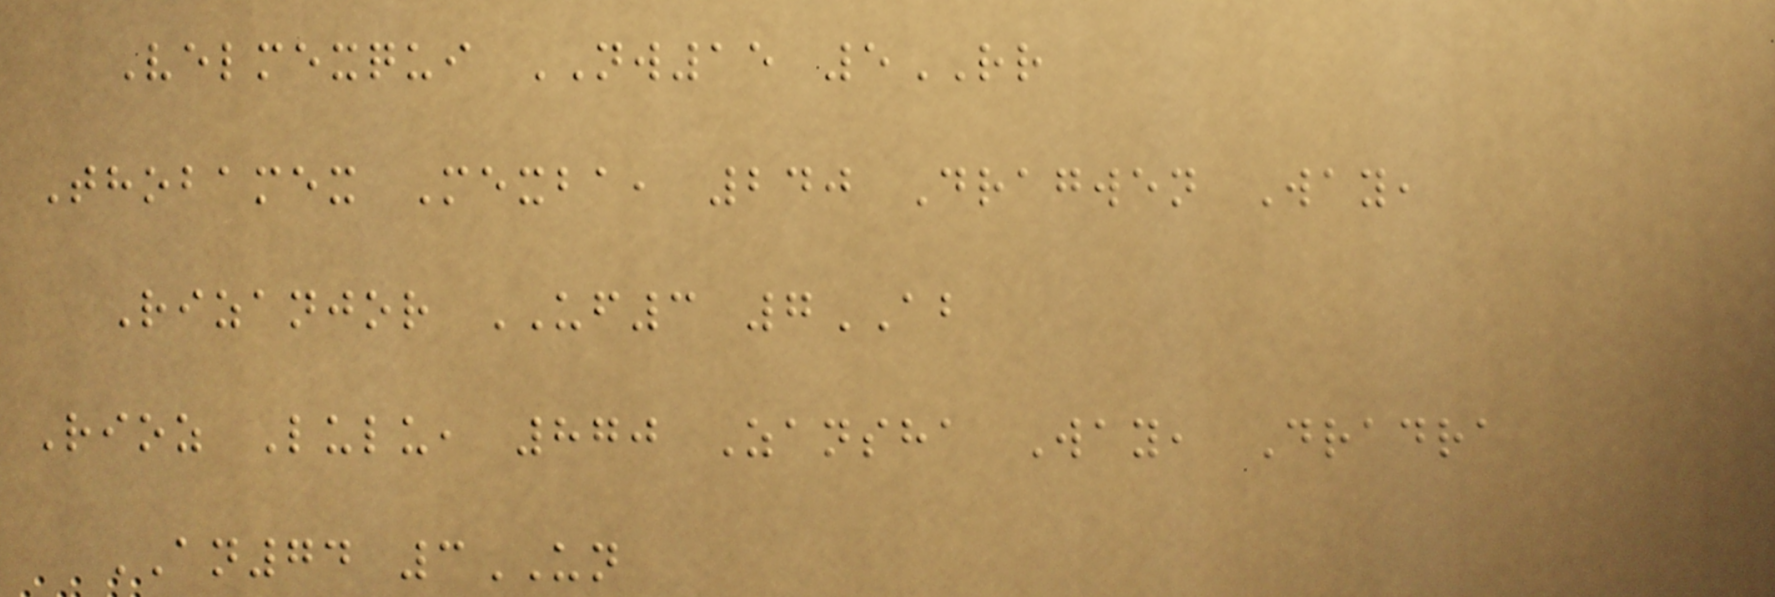Velmexqui NW15 5RR
Thobamex Mexba, 240 Dragwen Way,
Rizanjor UF3 7AB
Rioz Lulu, 870 Zansha Way, Dradra
AN74 3UN
